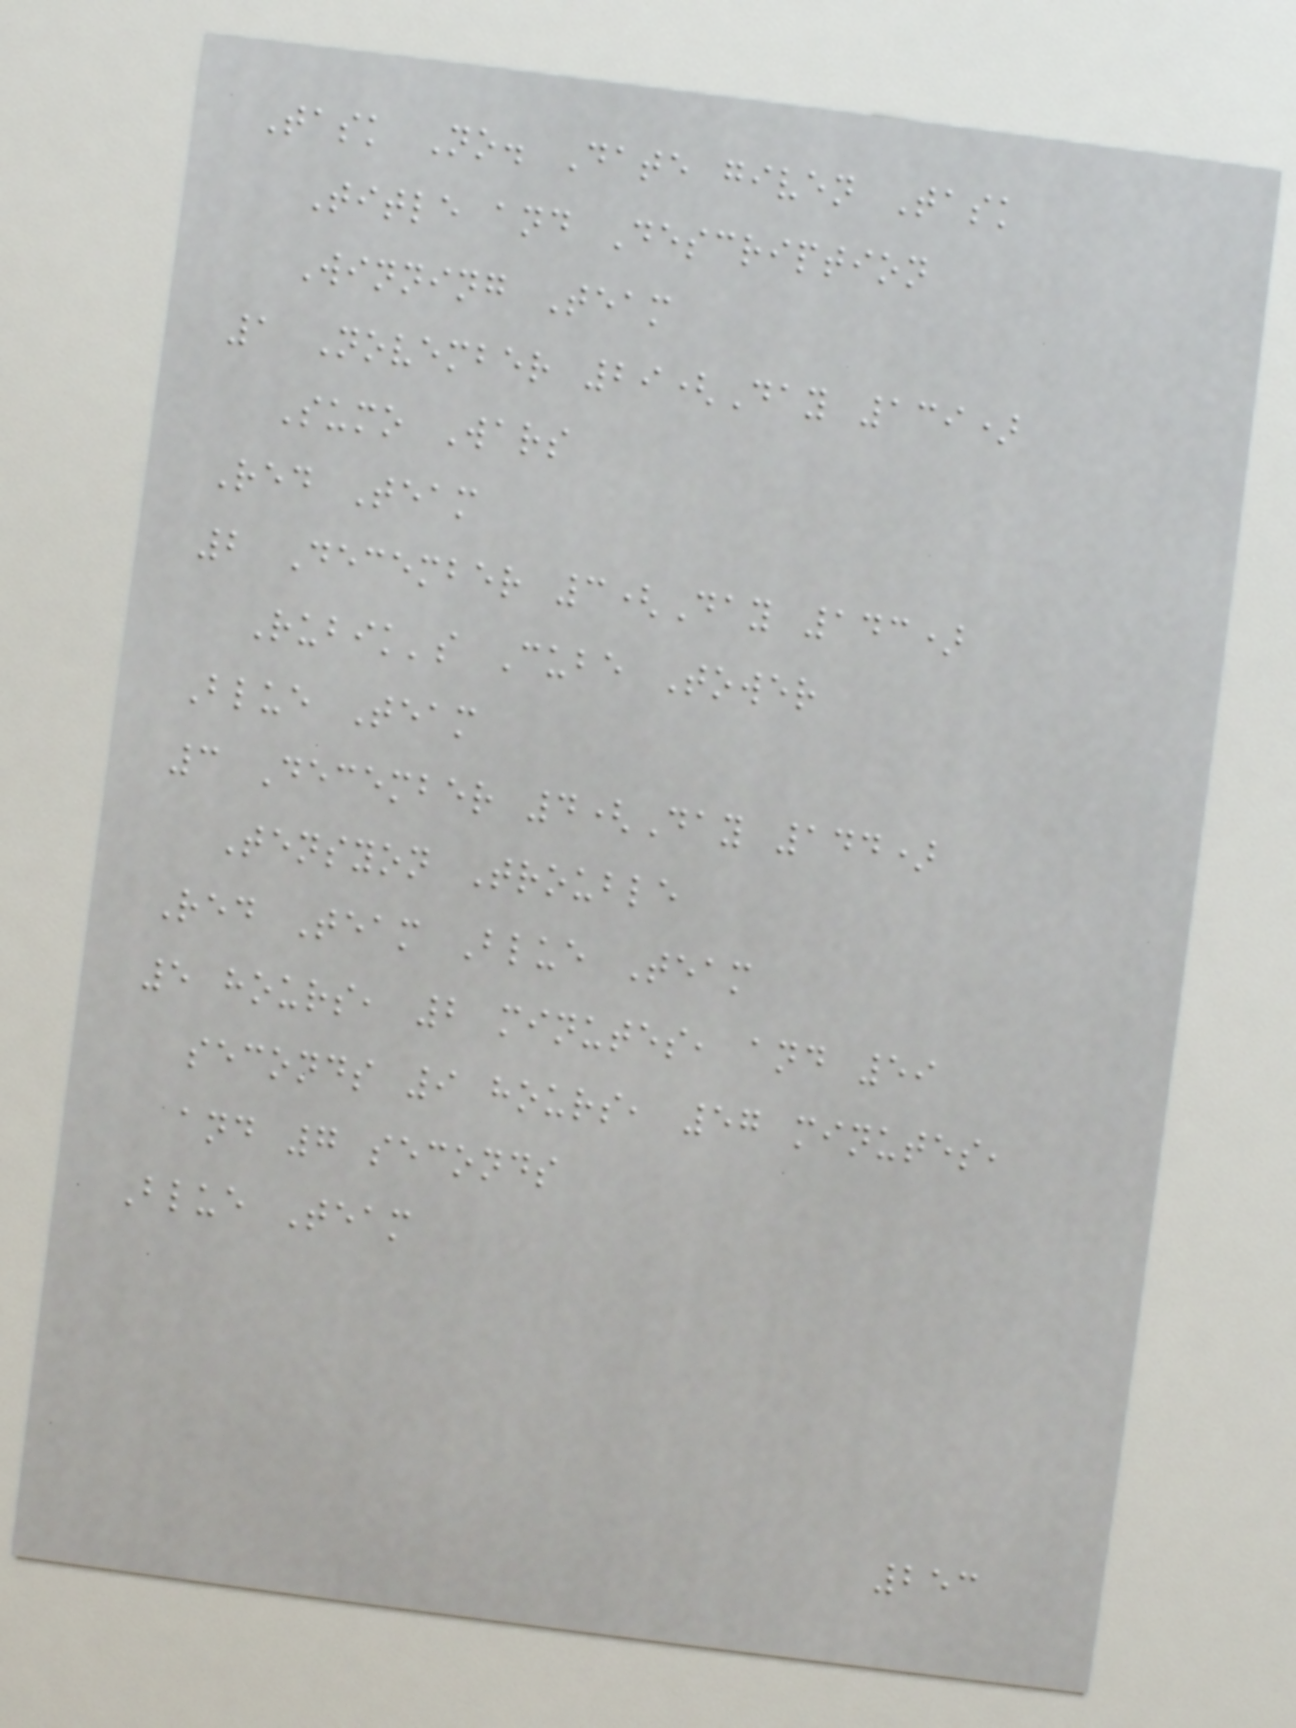Task No. Date given Task
Title and Description
Winning Team
1 November 29(Day 139)
Sumo Wars
Red Team
2 December 3(Day 143)
Rubik's Cube Tower
Blue Team
3 December 4(Day 144)
Tensyon Trouble
Red Team Blue Team
5 hours, 2 minutes, and 59
seconds 9 hours, 57 minutes,
and 7 seconds
Blue Team
253
